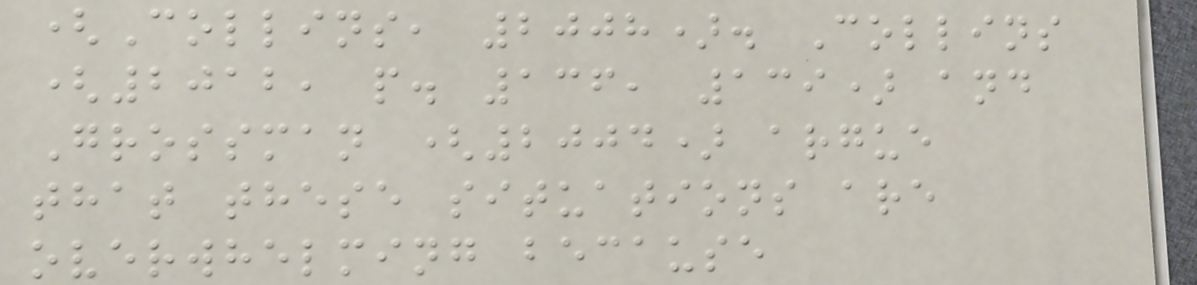(Collins, 2008). Collins
(2012, p. 136, 139) and
Grossman (2004) argue
that these situations are
overwhelming because
